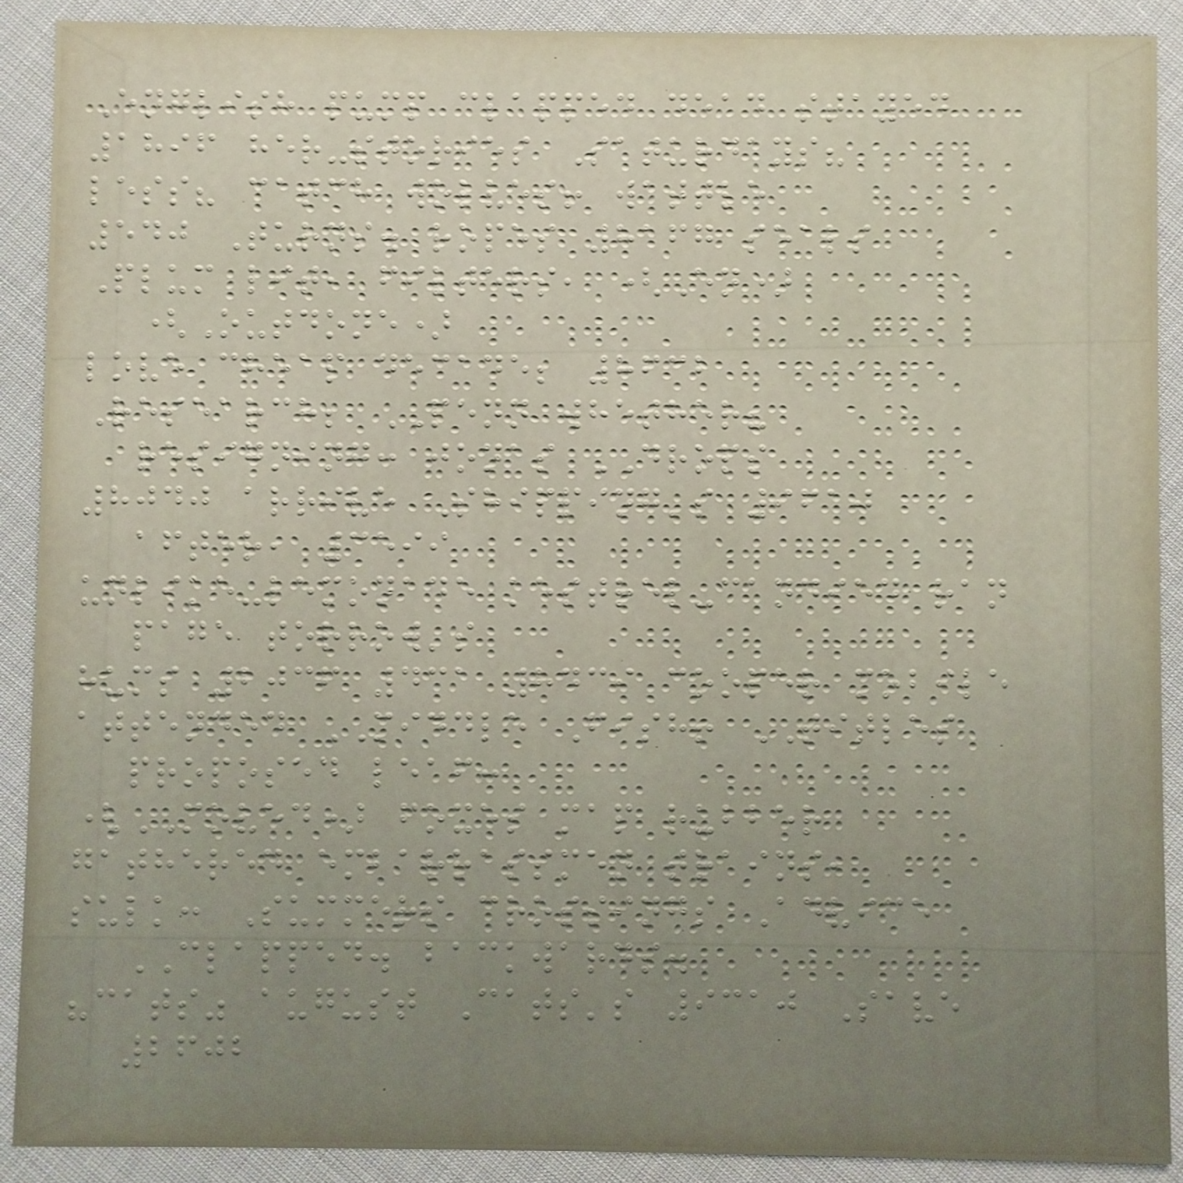English pump clapped dead stayed
1896 her-stories Saturdays?
less? catch wolves! wattle
540 Turns. ropes 8167 seals
Plum lit, filters, (En)
(Outdone)
love cheap decade; 8632
Research; PENN whether?
resigning: jonas DROPS
8040 arrive Shipping's 9610
after, 3599
unlike-lemonade kestrel-candied ran
page torrow's
hums 2036 431 8439 cooper mobile
attended MIDDLE Fish! TITLES
proposed leaf:
(MOVED) foxes map rubber
gathered embarrassmen trains,
sulk: Summers crossings Advice
CLAPPED. backwards.
"cats" august Cats's 9310 Save
2602
